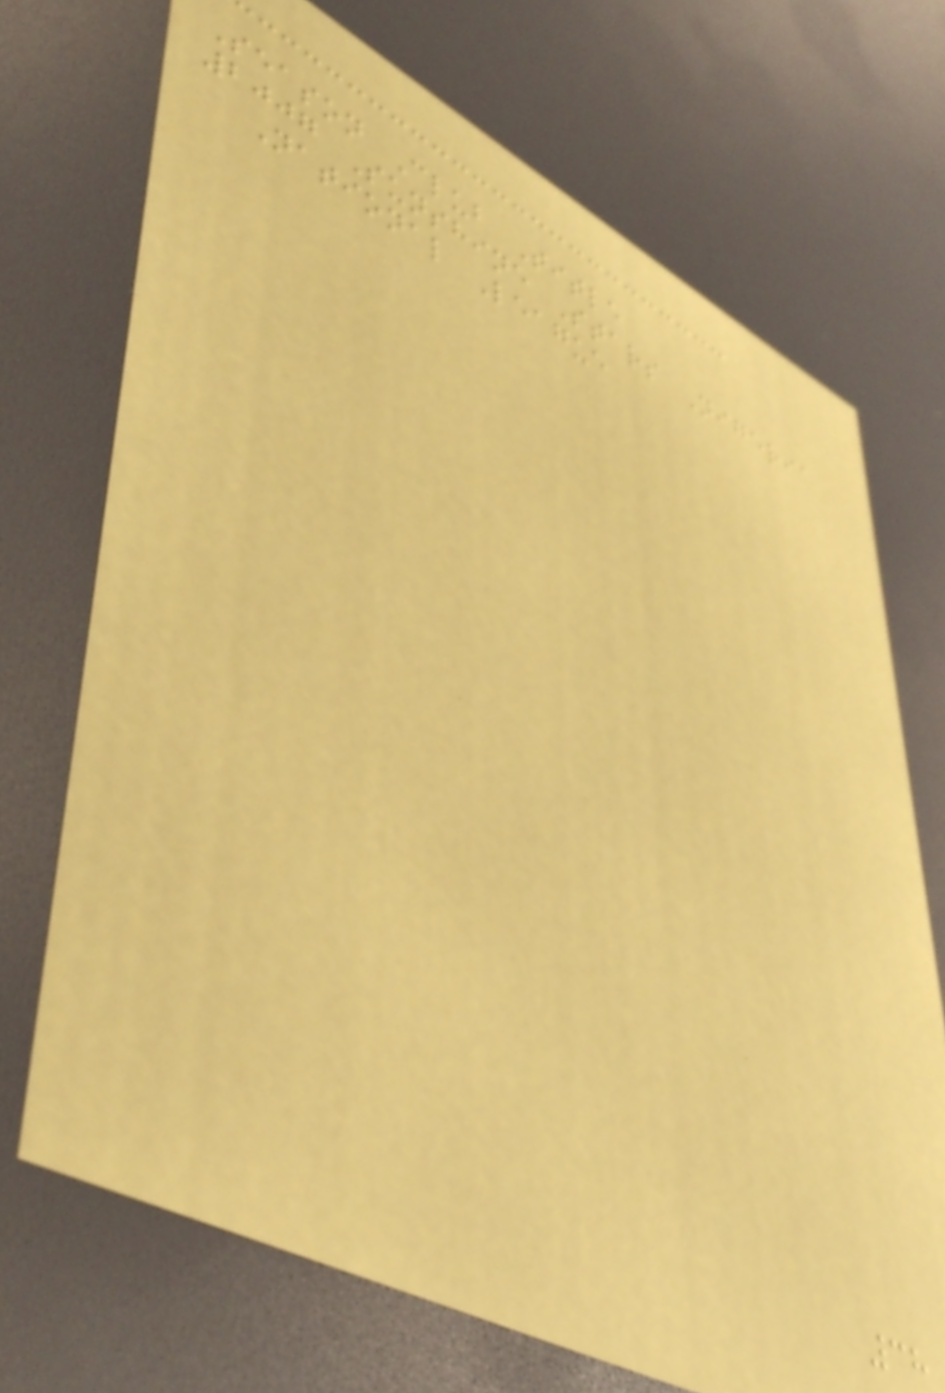Season Club Title
2007 Sunshine Stars Nigeria
National League
38
